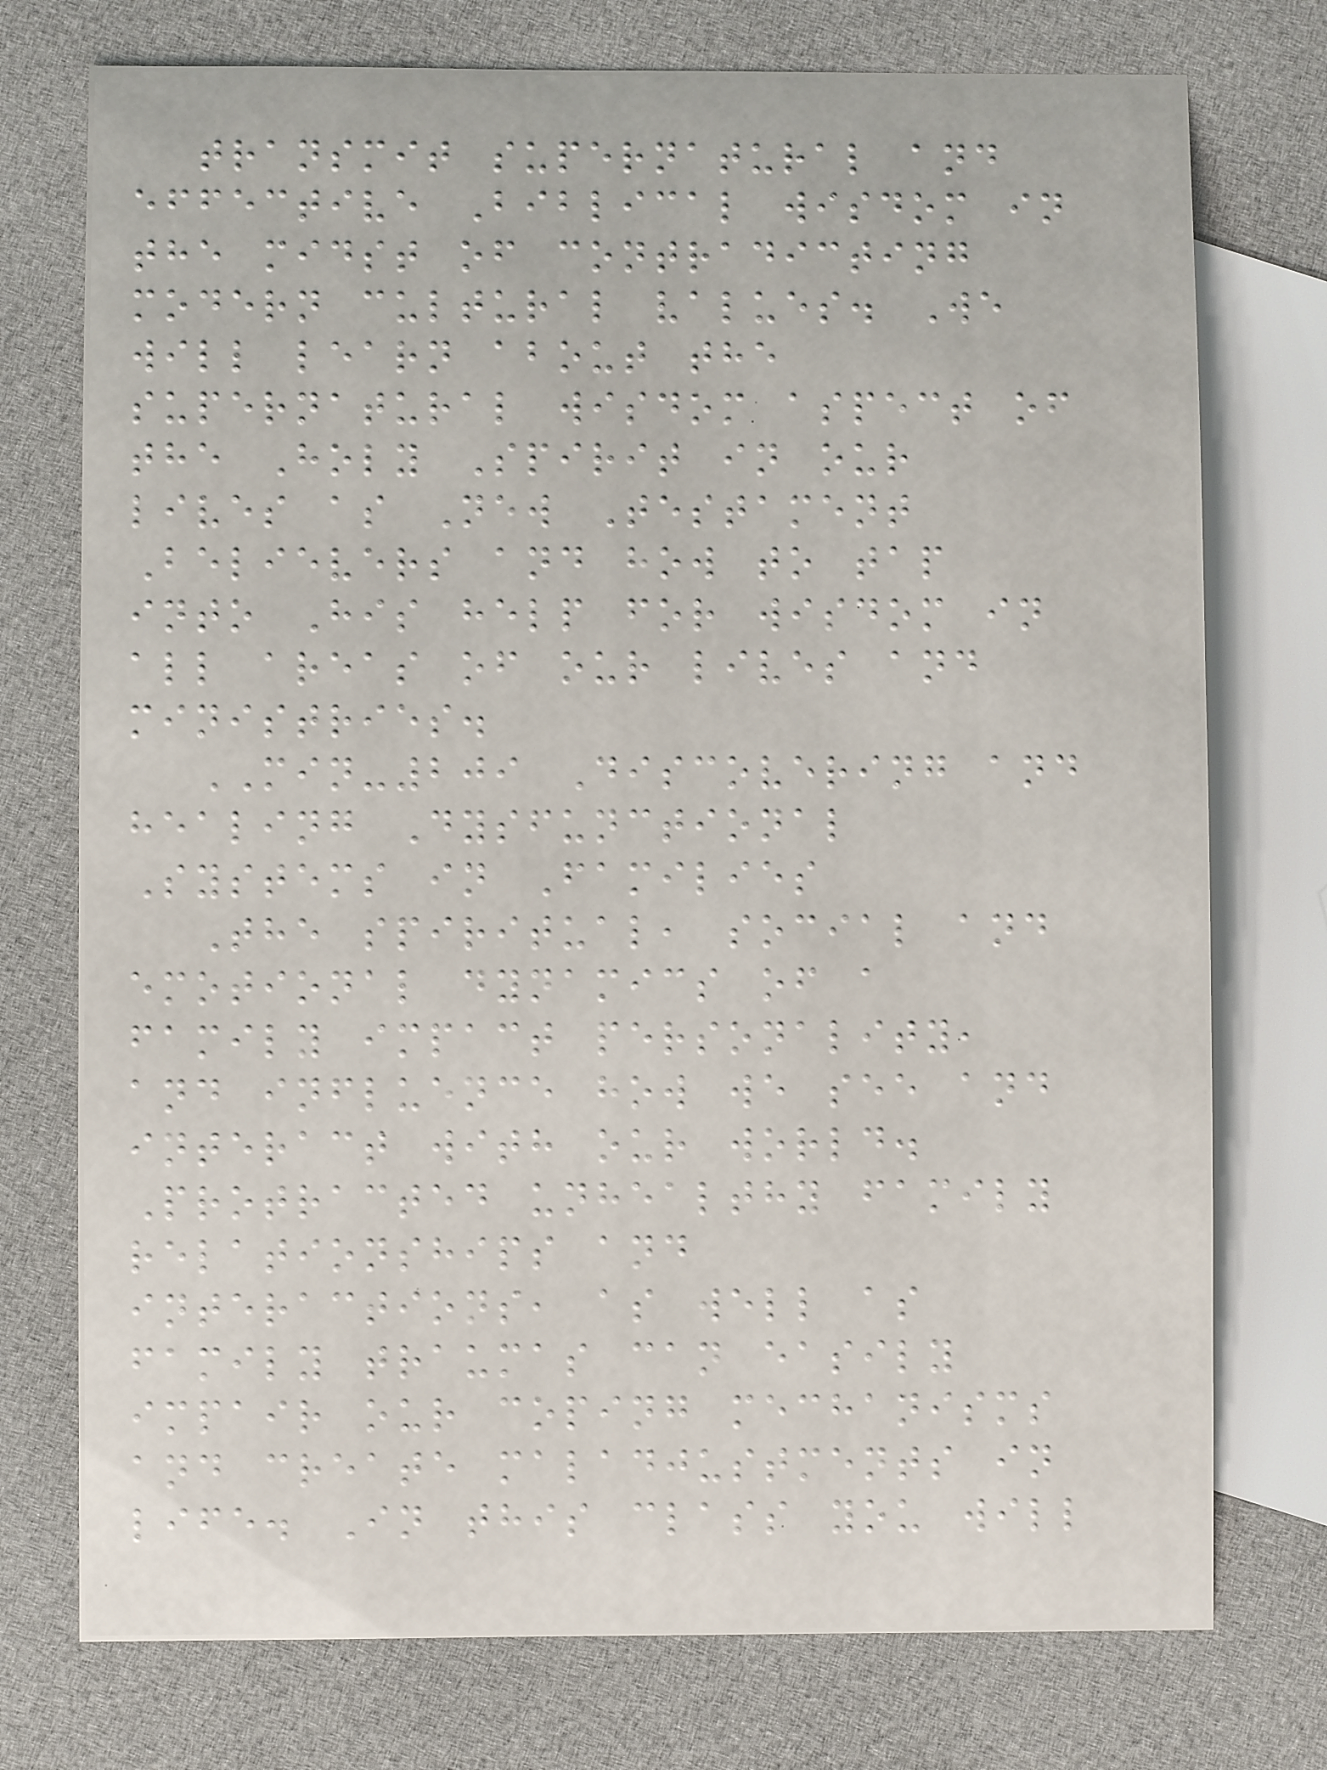transmit supernatural and
effective Biblical wisdom in
the midst of contradicting
modern cultural values. We
will learn about the
supernatural wisdom aspect of
the Holy Spirit in our
lives as New Testament
Believers and how to tap
into His help for wisdom in
all areas of our lives and
ministries.
MIN-209 Discovering and
healing Dysfunctional
Systems in Families
The spiritual, social and
emotional dynamics of a
family impact personality,
and influence how we see and
interact with our world.
Protracted unhealthy family
relationships and
interactions, as well as
family traumas can easily
impair our coping mechanisms
and create maladjustments in
life. In this class you will
